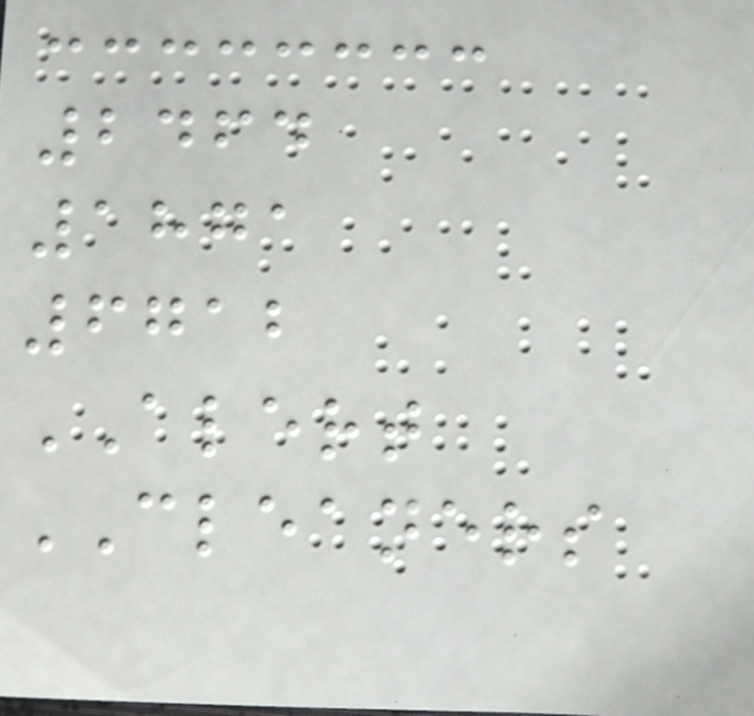2464
1871
6712
ALERT
CLEANERS
